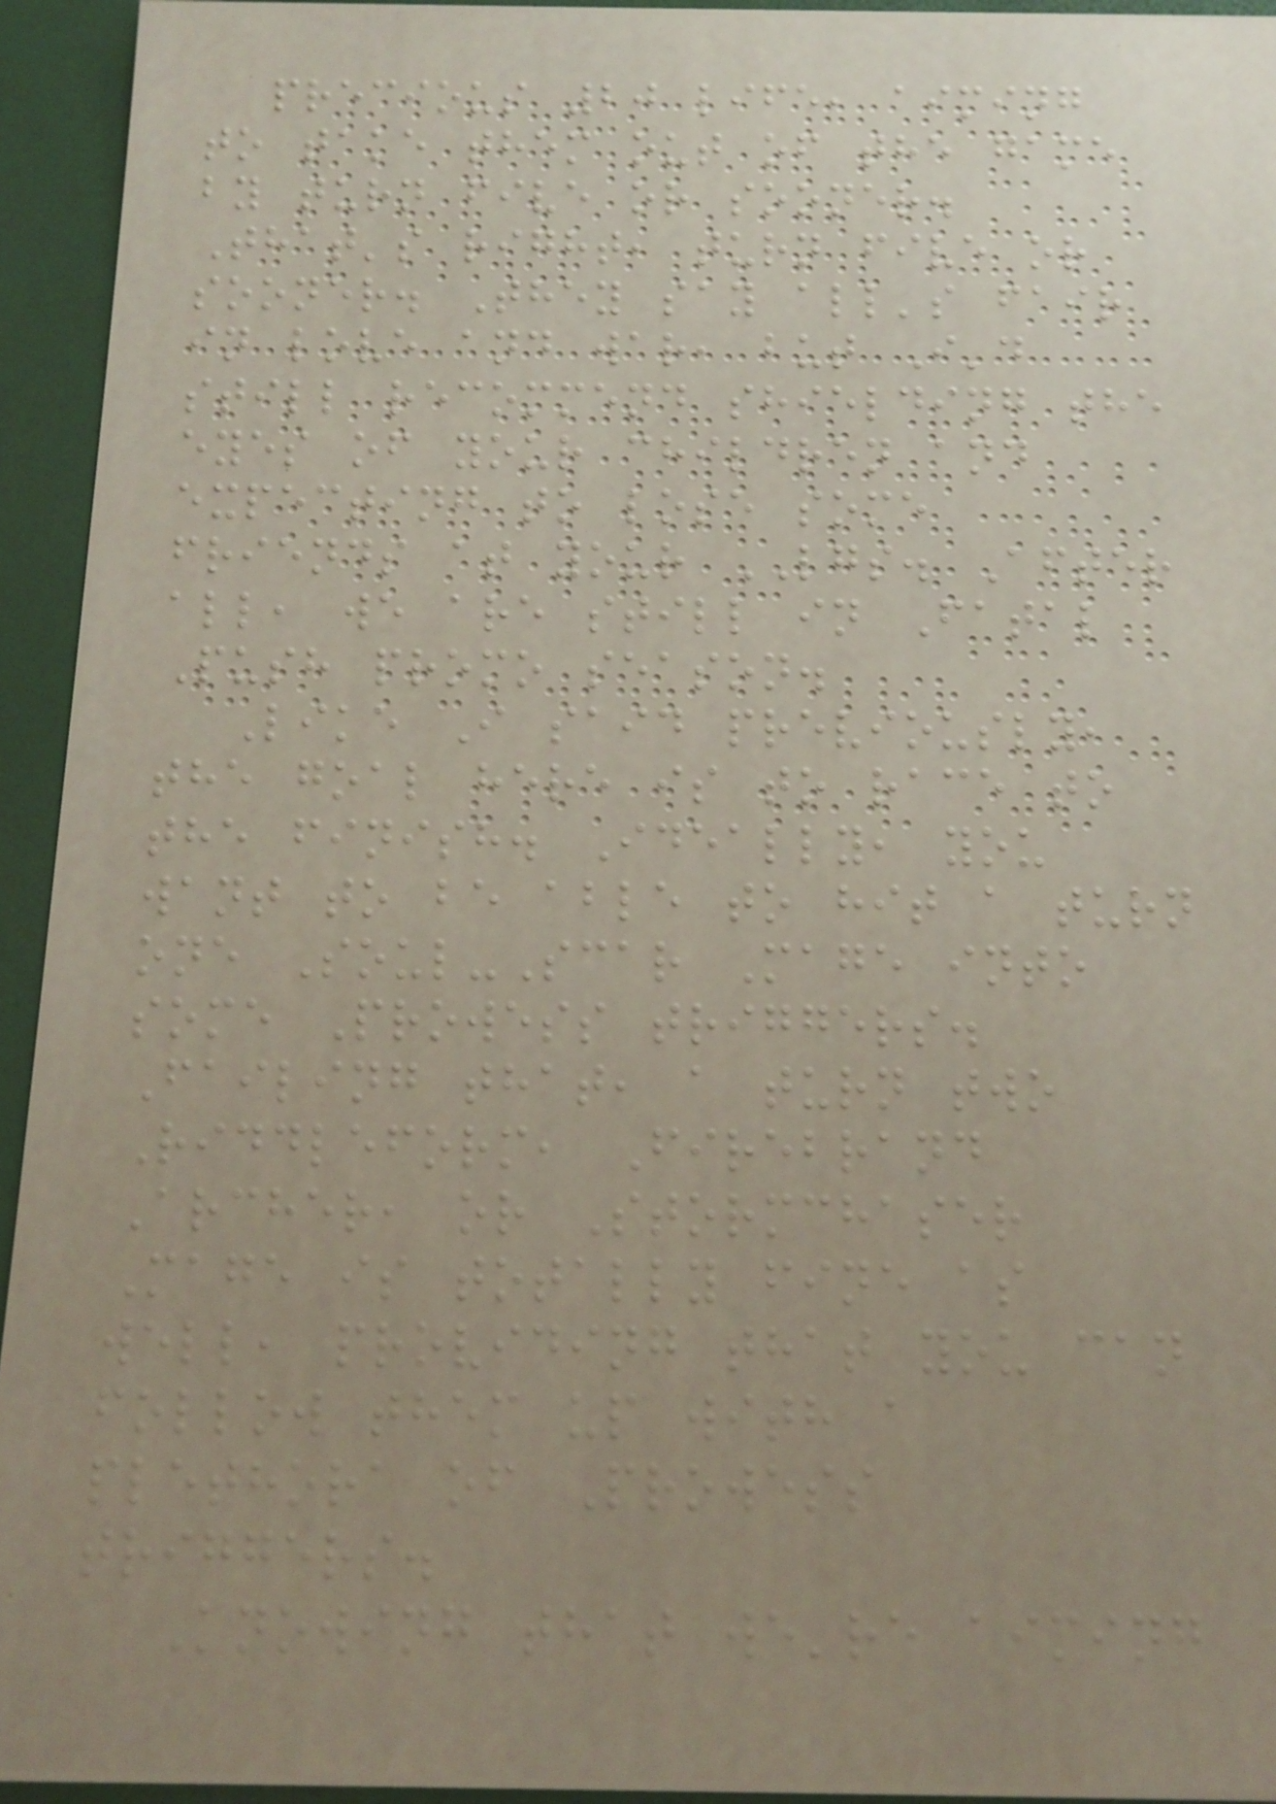precious 20 life, aiming
to take them out of the game
by turn five or sooner.
That's right, turn five or
sooner. They say all's fair
in love and war, but I'd
still recommend shielding the
eyes of your children and
expecting to lose some
friends at your LGS. After
all, we are still in Fatal
Push promo season.
Like I said previously,
the goal here is to race to
the finish. Ideally, you
want to be able to hit a turn
one Soul-Scar Mage into
some Prowess triggers.
Failing that, a turn two
Riddleform, Firebrand
Archer, or Stormchaser
Mage is totally fine as
well, providing that you can
follow them up with a
plethora of Prowess
triggers.
Knowing that we're aiming
